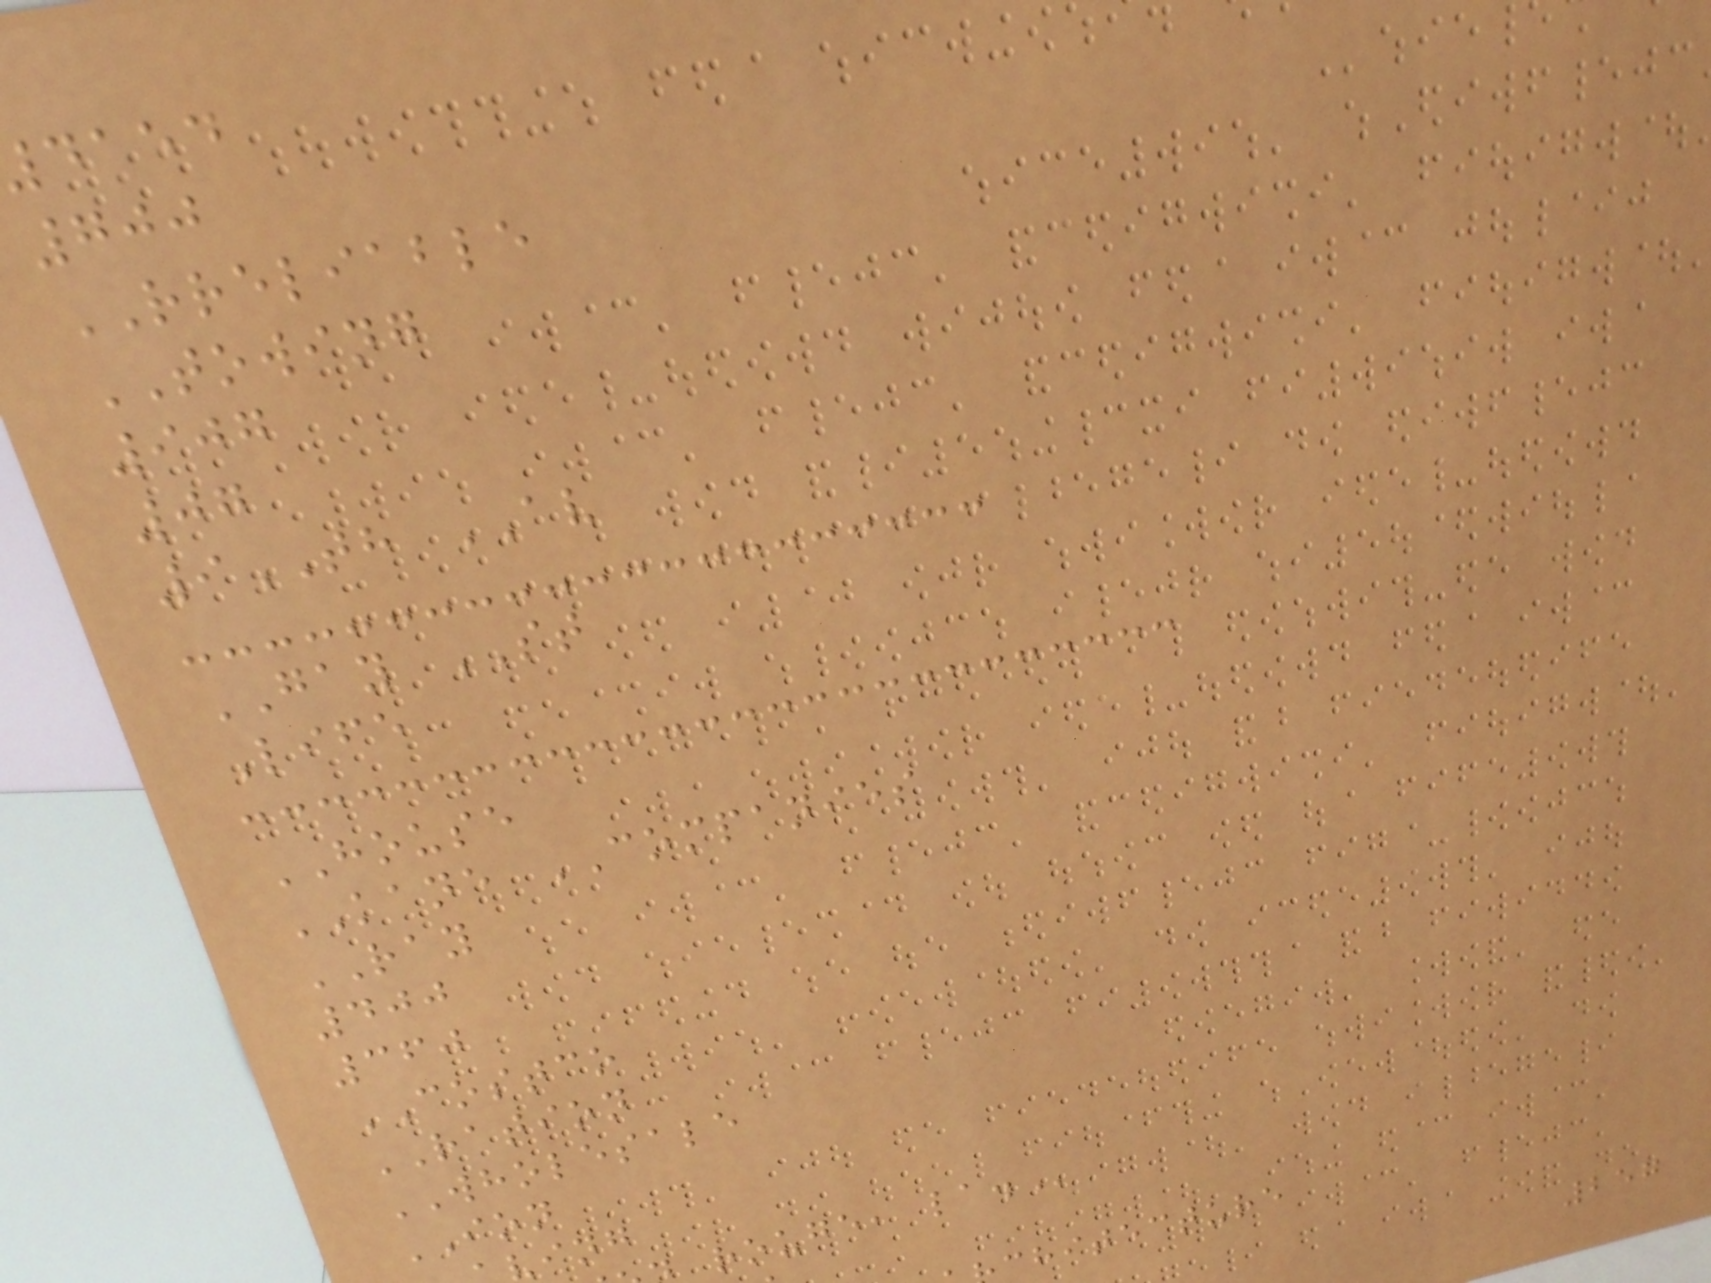daed
700
RRELIABLE
TOWING
907
07
9TH AV
GAY ST
Life
HOUSE
KANE COMPANIES
RAY
400
360
COSTCO
RATION
WHOLESALE
ION
ving
rouge,
chitecture
257
